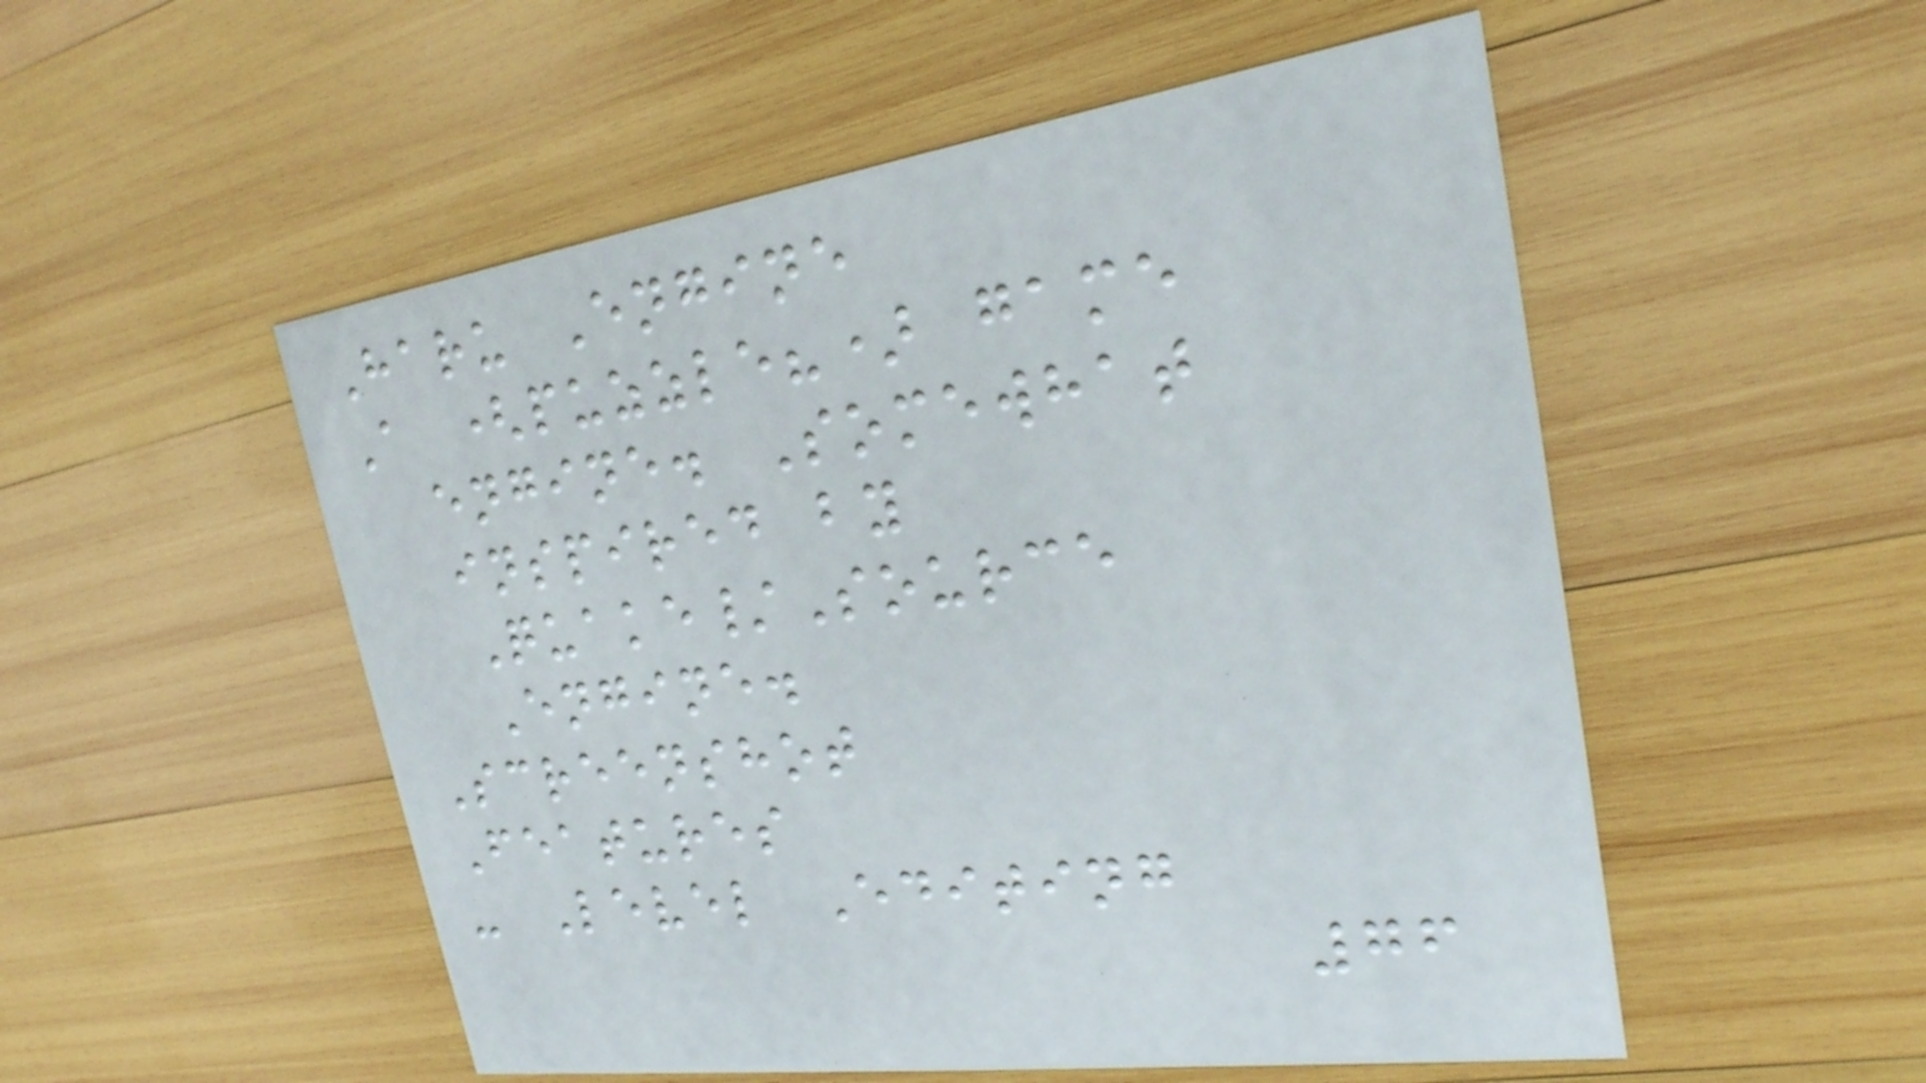Haru Engine
A (puzzle?) game
engine. Somewhat
inspired by
Quake/Source
Engine.
Screenshot
Features
- Level Editing
76
